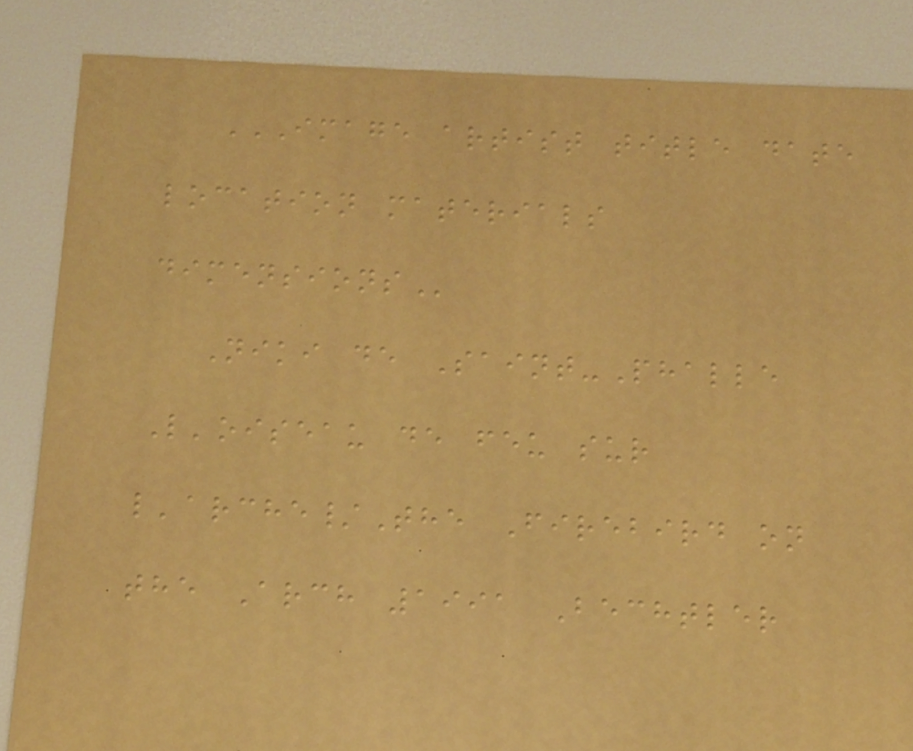IMAGE ARTIST TITLE DATE
LOCATION MATERIALS
DIMENSIONS
Niki de Saint-Phalle
L'oiseau de feu sur
l'arche/The Firebird on
the Arch 1991 Bechtler
